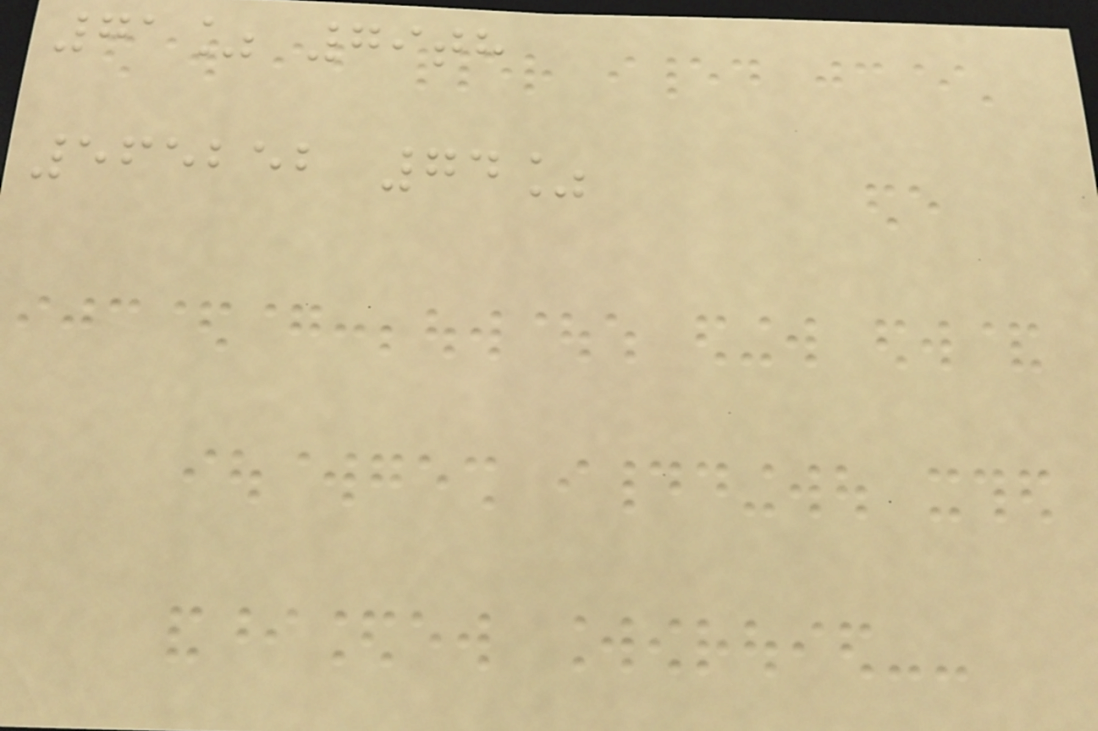71% 79th
565252 74%
